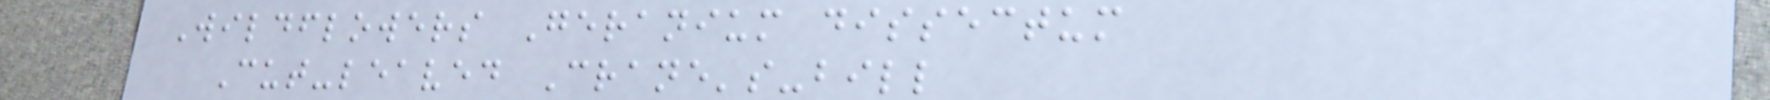Wildflowers Geranium dissectum
Cut-leaved Crane's-bill
